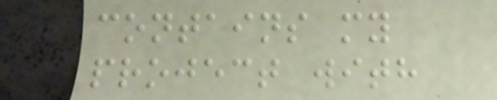contains my
project with
